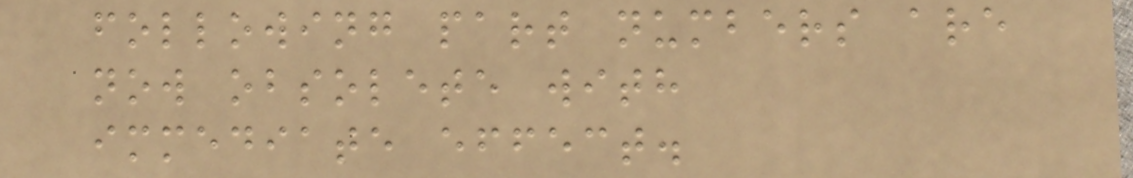following part numbers are
now obsolete with
immediate effect.
